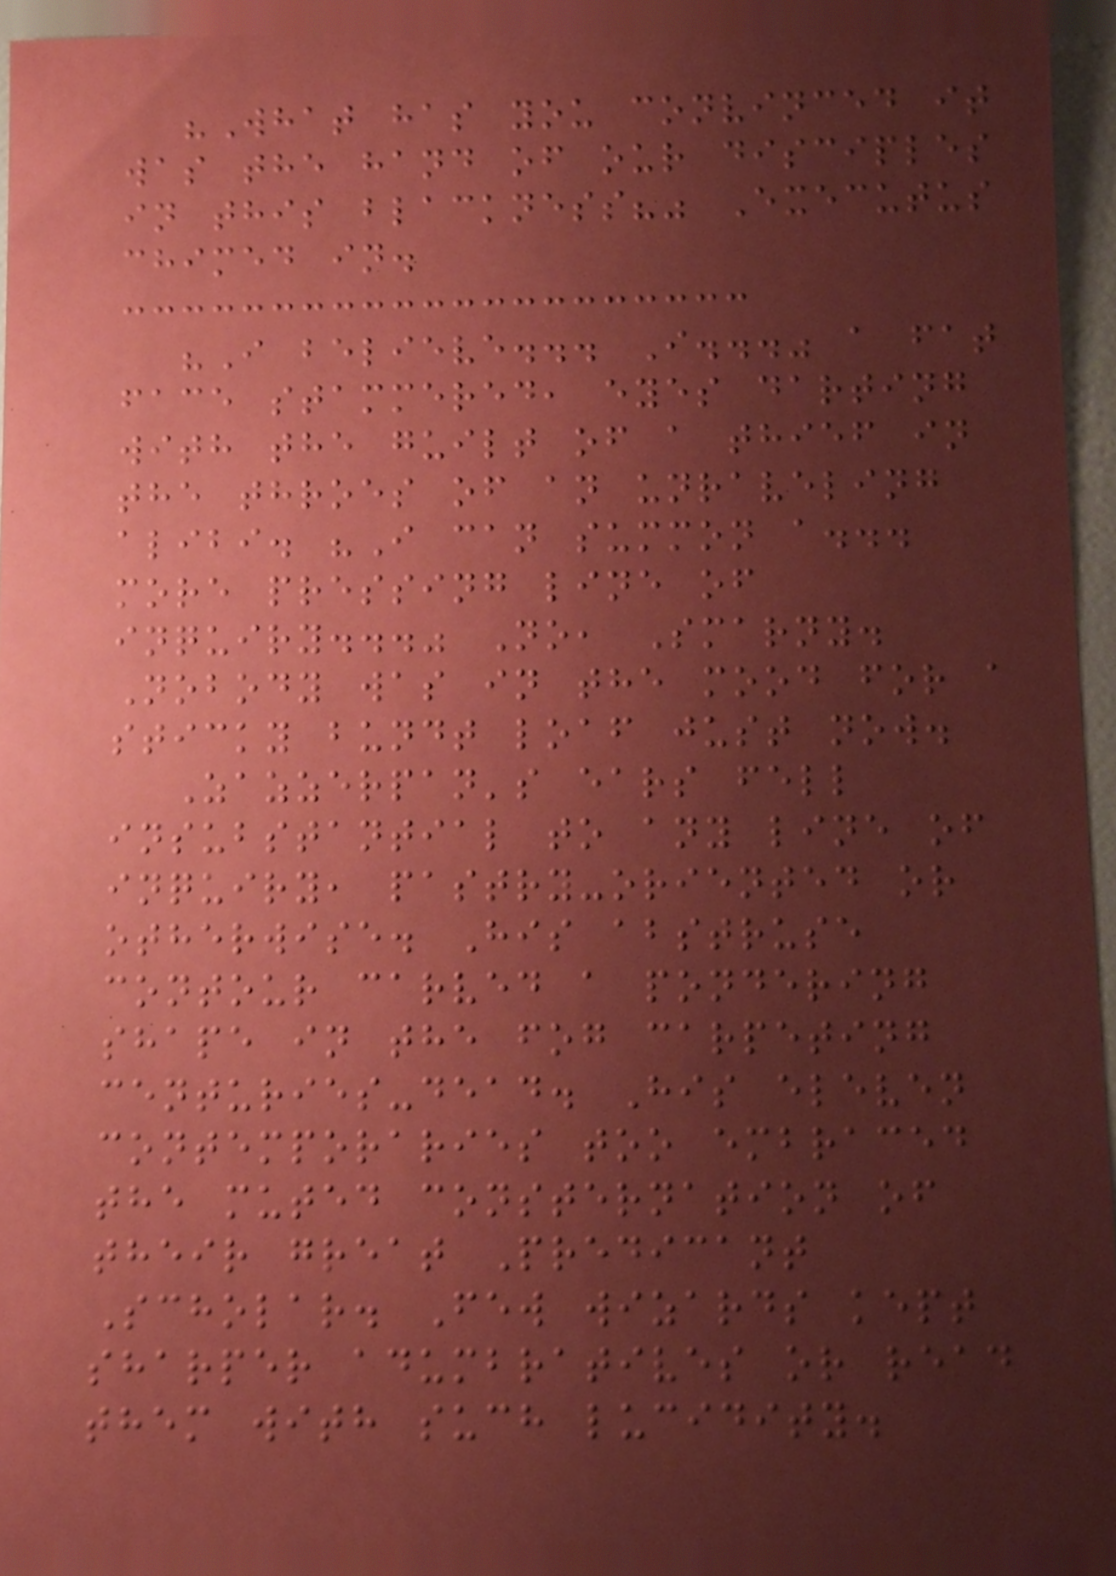"What has you convinced it
was the hand of our disciples
in this blackness?" Executus
chimed in.
"I believe... I..." a fat
face stammered, eyes darting
with the guilt of a thief in
the throes of an unraveling
alibi. "I can summon a...
more pressing line of
inquiry..." No, Smarny.
Nobody was in the mood for a
sticky bundt loaf just now.
Zazzerpan's ears fell
insubstantial to any line of
inquiry, pastry-oriented or
otherwise. His abstruse
contour carved a pondering
shape in the fog carpeting
centuries-dead. His eleven
contemporaries too embraced
the muted consternation of
their great Predicant
Scholar. Few wizards kept
sharper adumbratives or read
them with such lucidity.
